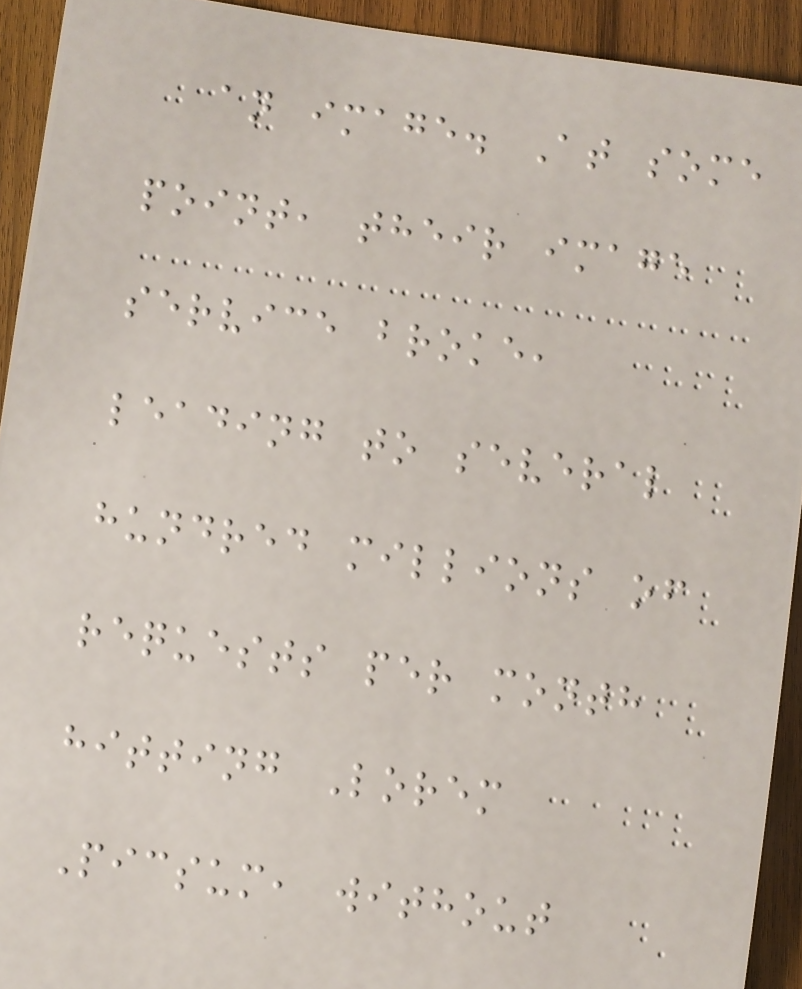an image. At some
point, their image
service broke,
leading to several
hundred millions of
requests per month
hitting Lorem
Picsum, without
